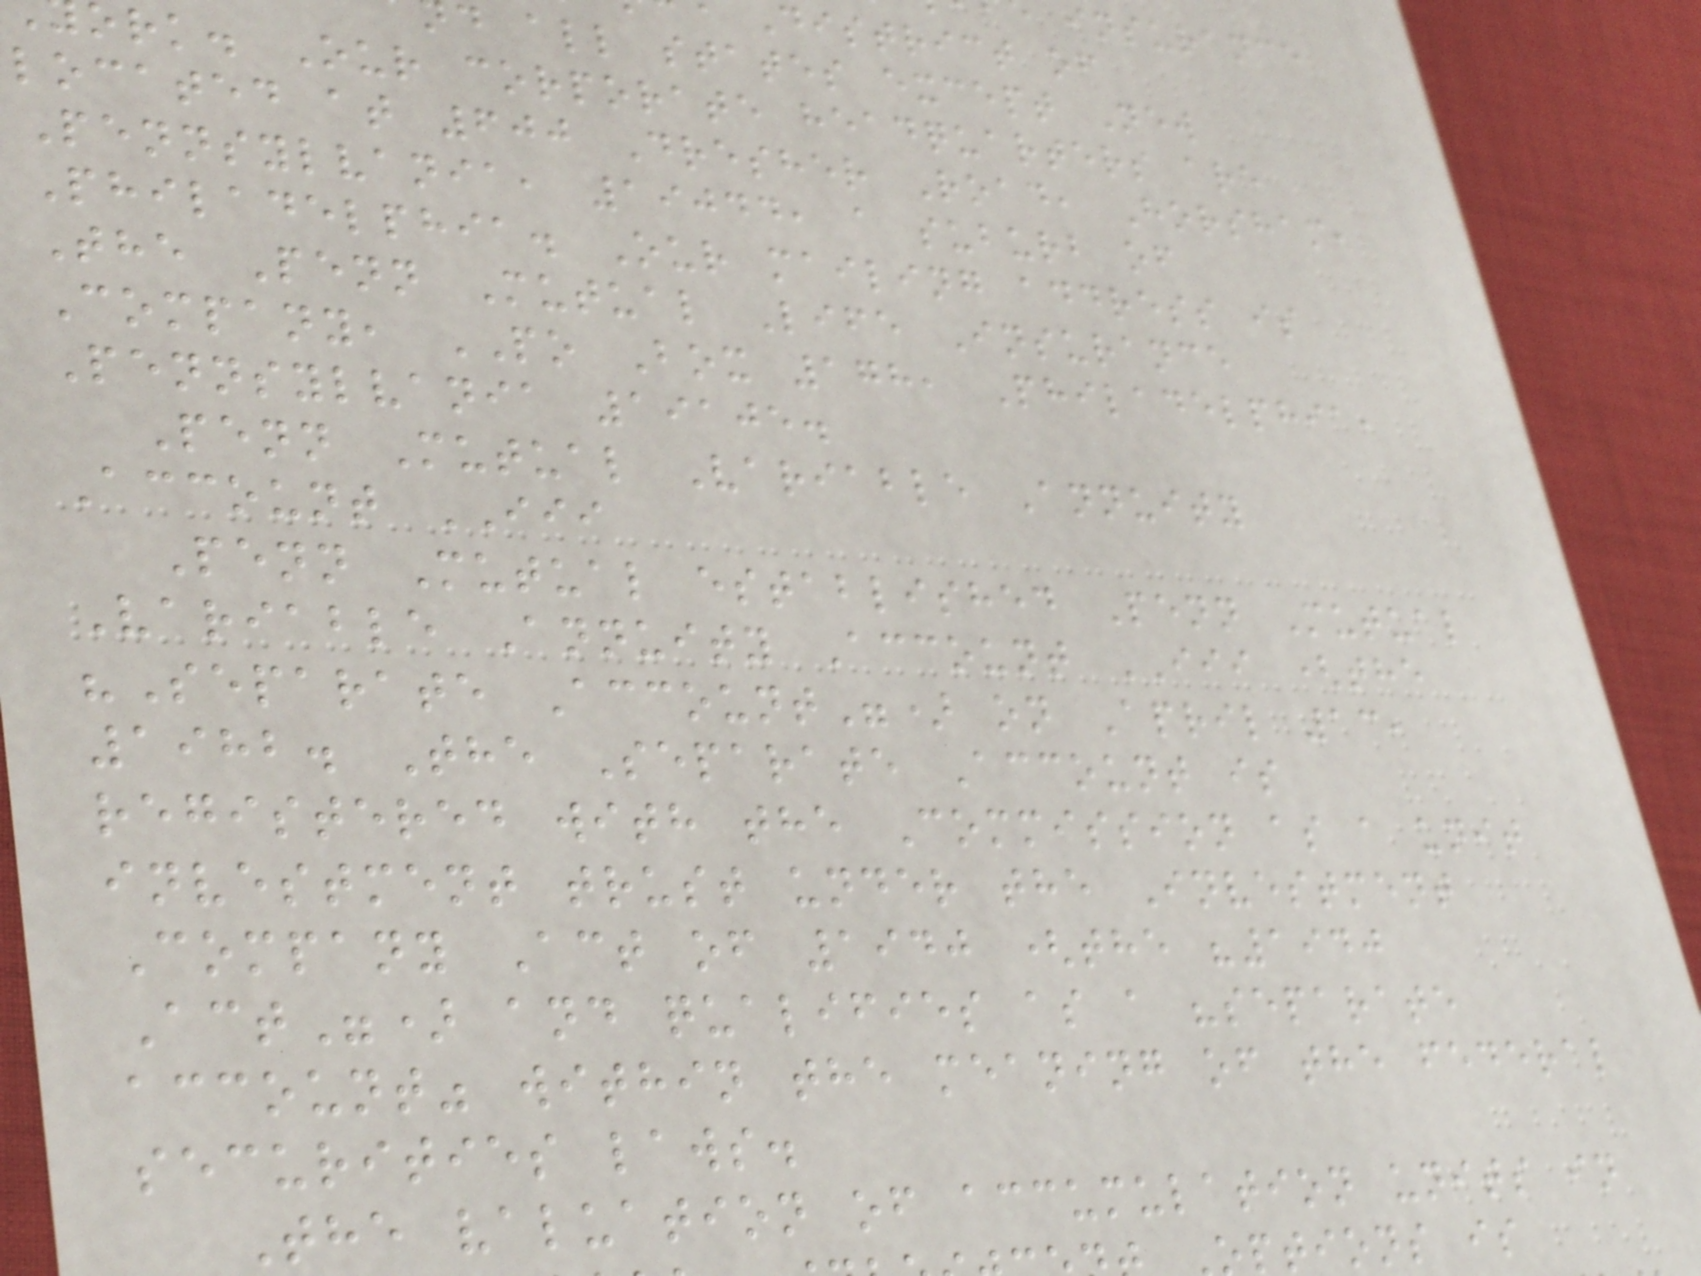district of
d all states except New
ork. Our corporate headquarters are
located at 600 Dresher Road, Horsham,
Pennsylvania, 19044, a suburb of
Philadelphia. Our mailing address is
The Penn Mutual Life Insurance
Company, PO Box 178, Philadelphia,
Pennsylvania 19105.
Penn Mutual Variable Annuity
Account III
Penn Mutual established Penn Mutual
Variable Annuity Account III (the
"Separate Account") on April 13,
1982. The Separate Account is
registered with the Commission as a unit
investment trust under the Investment
Company Act of 1940 (the "1940
Act") and qualifies as a "separate
account" within the meaning of the federal
securities laws.
The valuation of accumulation units in
